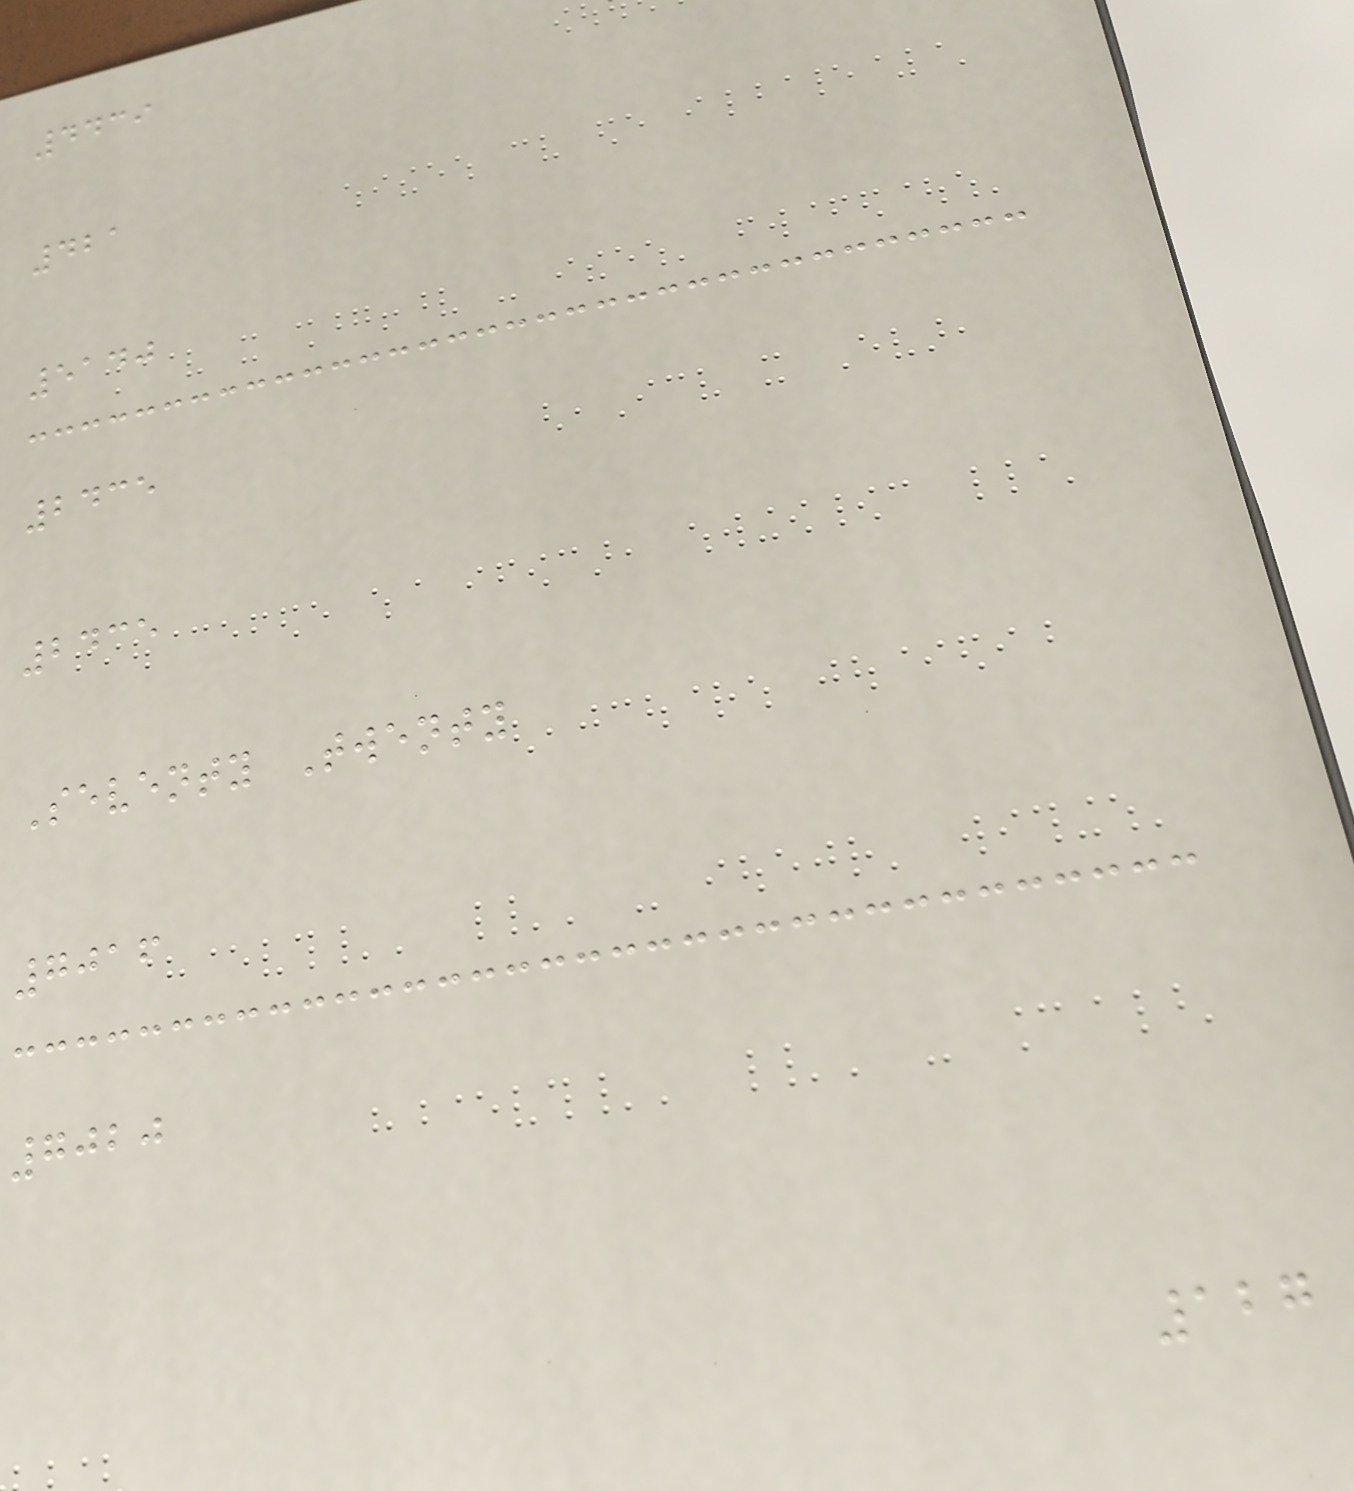4439
421
5140
2435
2435
Seventy Twenty
7016
7020
127
